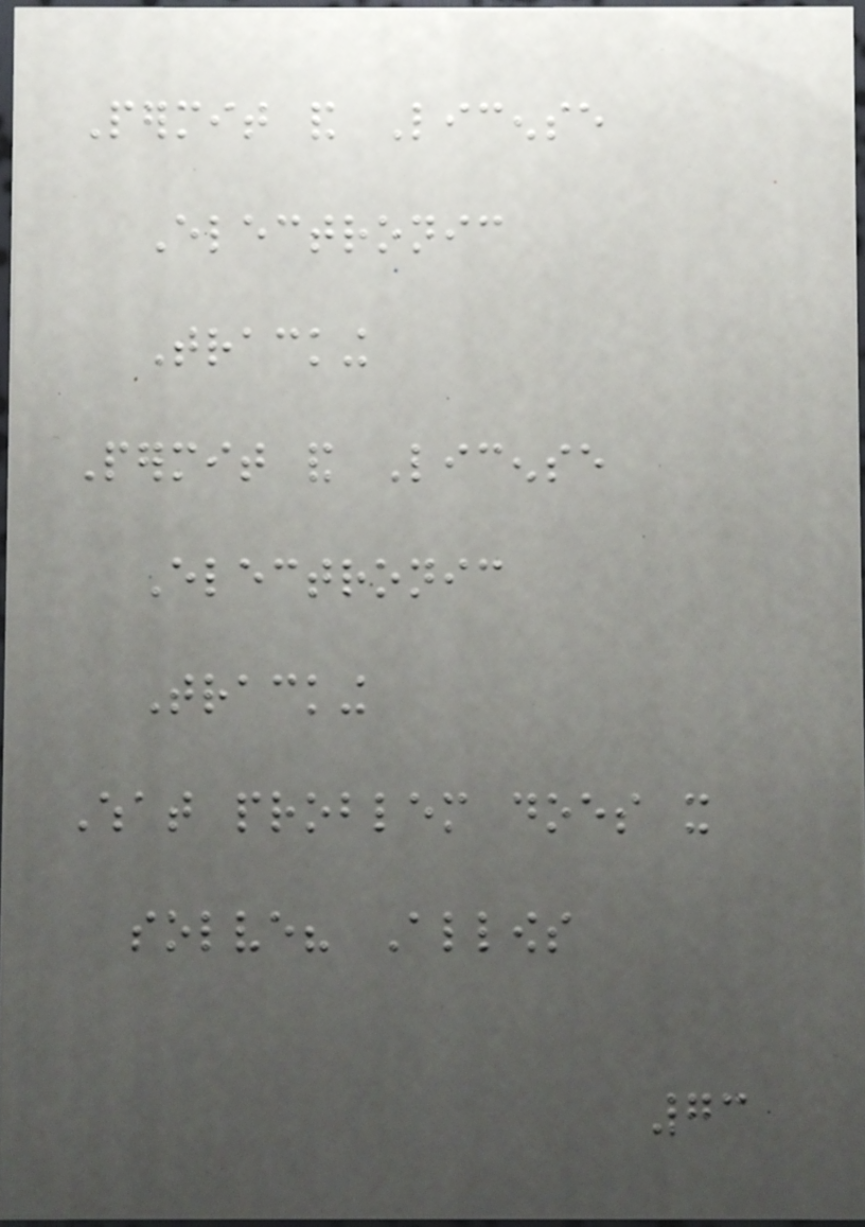Permit and License
Electronic
Tracking
Permit and License
Electronic
Tracking
What problem does it
solve? Allows
73
